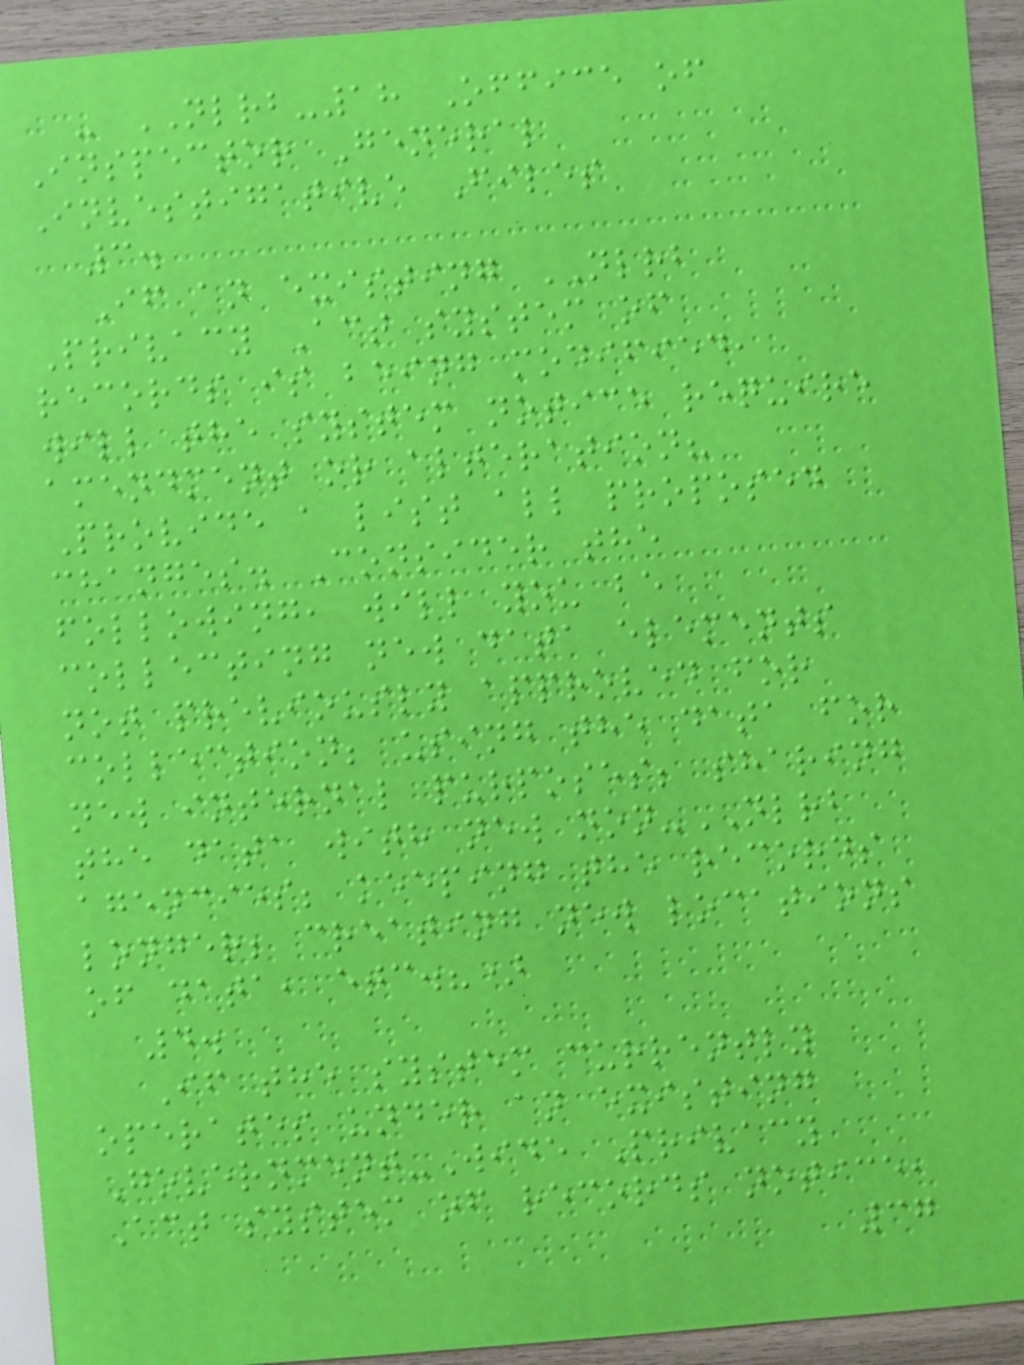- NLRB-18 Office of
Inspector General
Investigative Files
3.
If an existing NLRB
Privacy Act system of
records is being modified,
will the system notice require
amendment or alteration?
Provide a list all proposed
changes. Consider the
following, will you be
collecting new data elements
not previously approved for
collection; using the data for
new internal purposes; sharing
the data with new non-NLRB
agencies; keeping the records
longer; creating new locations
of data, etc.?)
4.
If the system currently
operates under an existing
Government-Wide Privacy
Act system of records notice,
37
